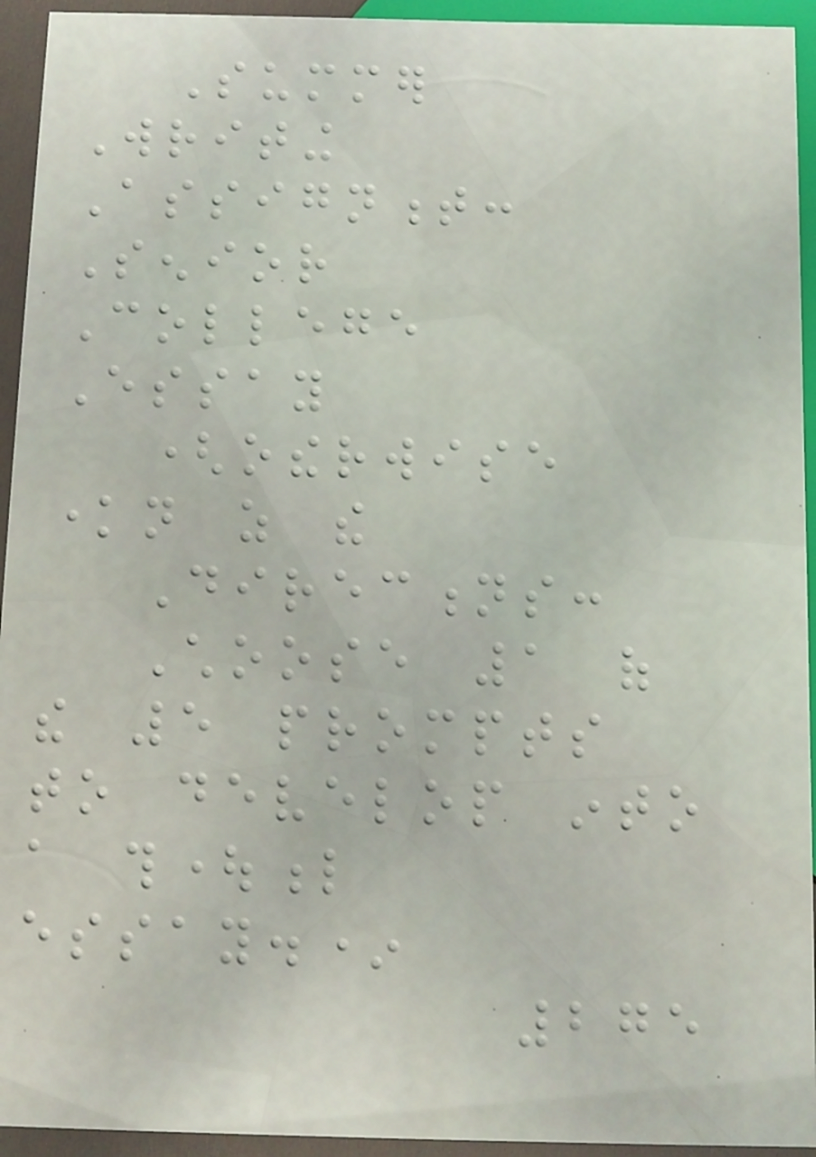Summer
Writing
Assignment:
Senior
College
Essay
(otherwise
known as the
Directions:
Choose 1 of
the 5 prompts
to develop into
a thoughtful
essay.*
275
